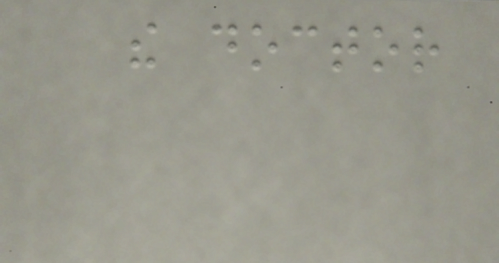the doctor
